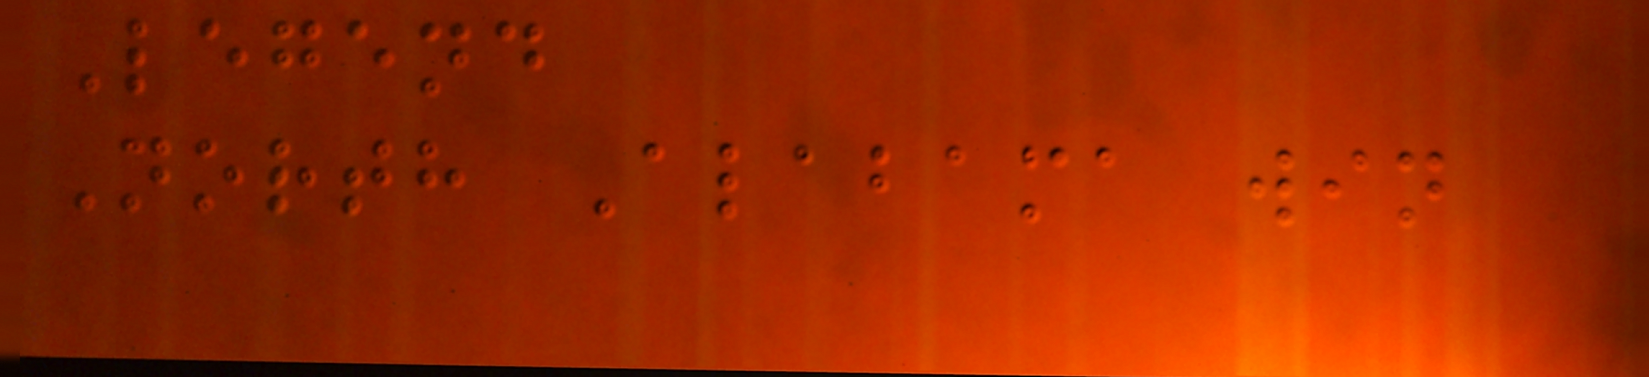Legend
North Alabama win
